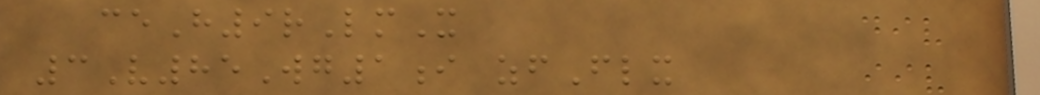ceH9rLmX
3V85Wg1i zfFlx
